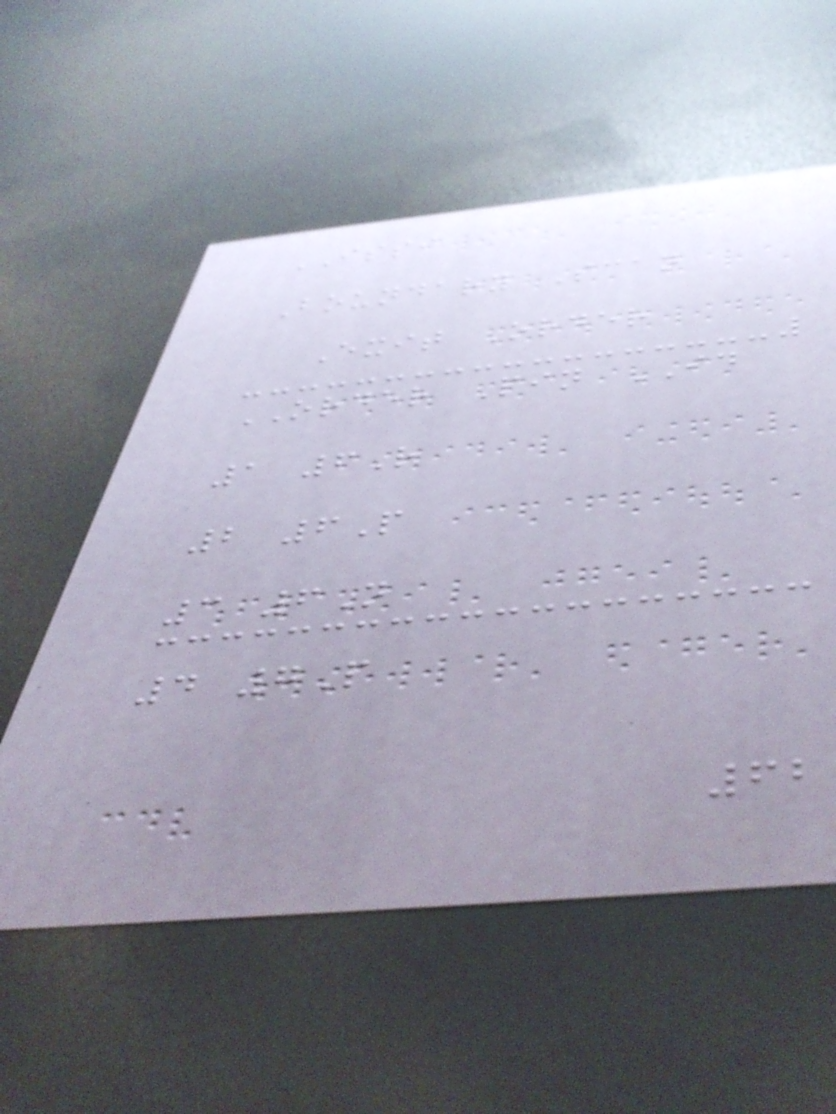ISSI
Boundary Scan
Exit Order
ORDER Pin ID
1 6R
2 6P
3 6N
4 7P
62
